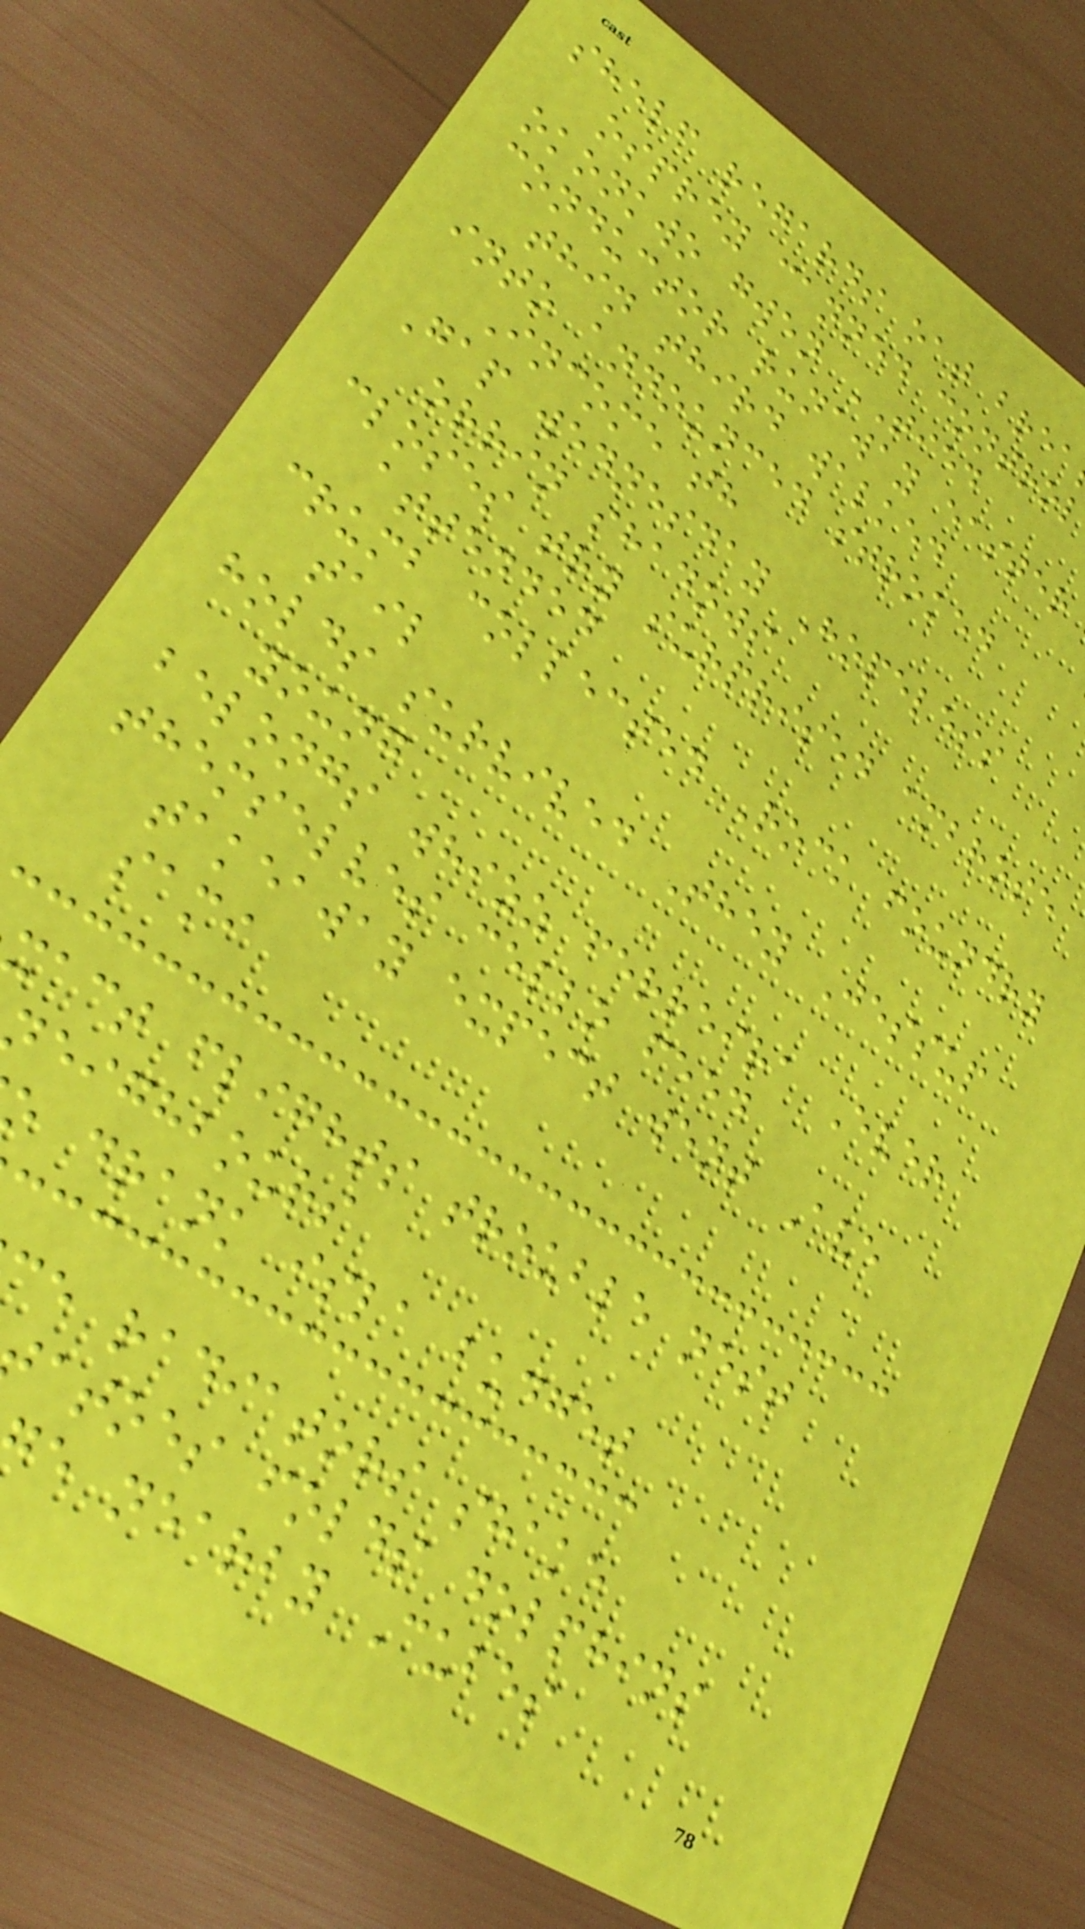shelf regards oat brea
osprey canned control
okonkwo gwen TIED
conductor runaway easter
thin third walked
into announced stroked
Income th
Gap wednesday Hopeless
orrin shadows
closes try surprised ambrose
attended
crumb collected Rock foundry
tail
holds survived They Jessup
young
belongs whizz ferreira Ever
themselves cello feed
takeaway expect went Ave
sami
act flights trouble nest
eighbours
drank isla budget
e radiators shake
atoes folds dolphins
e nearby Cubes
